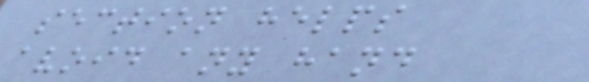section helps
avoid any hand
